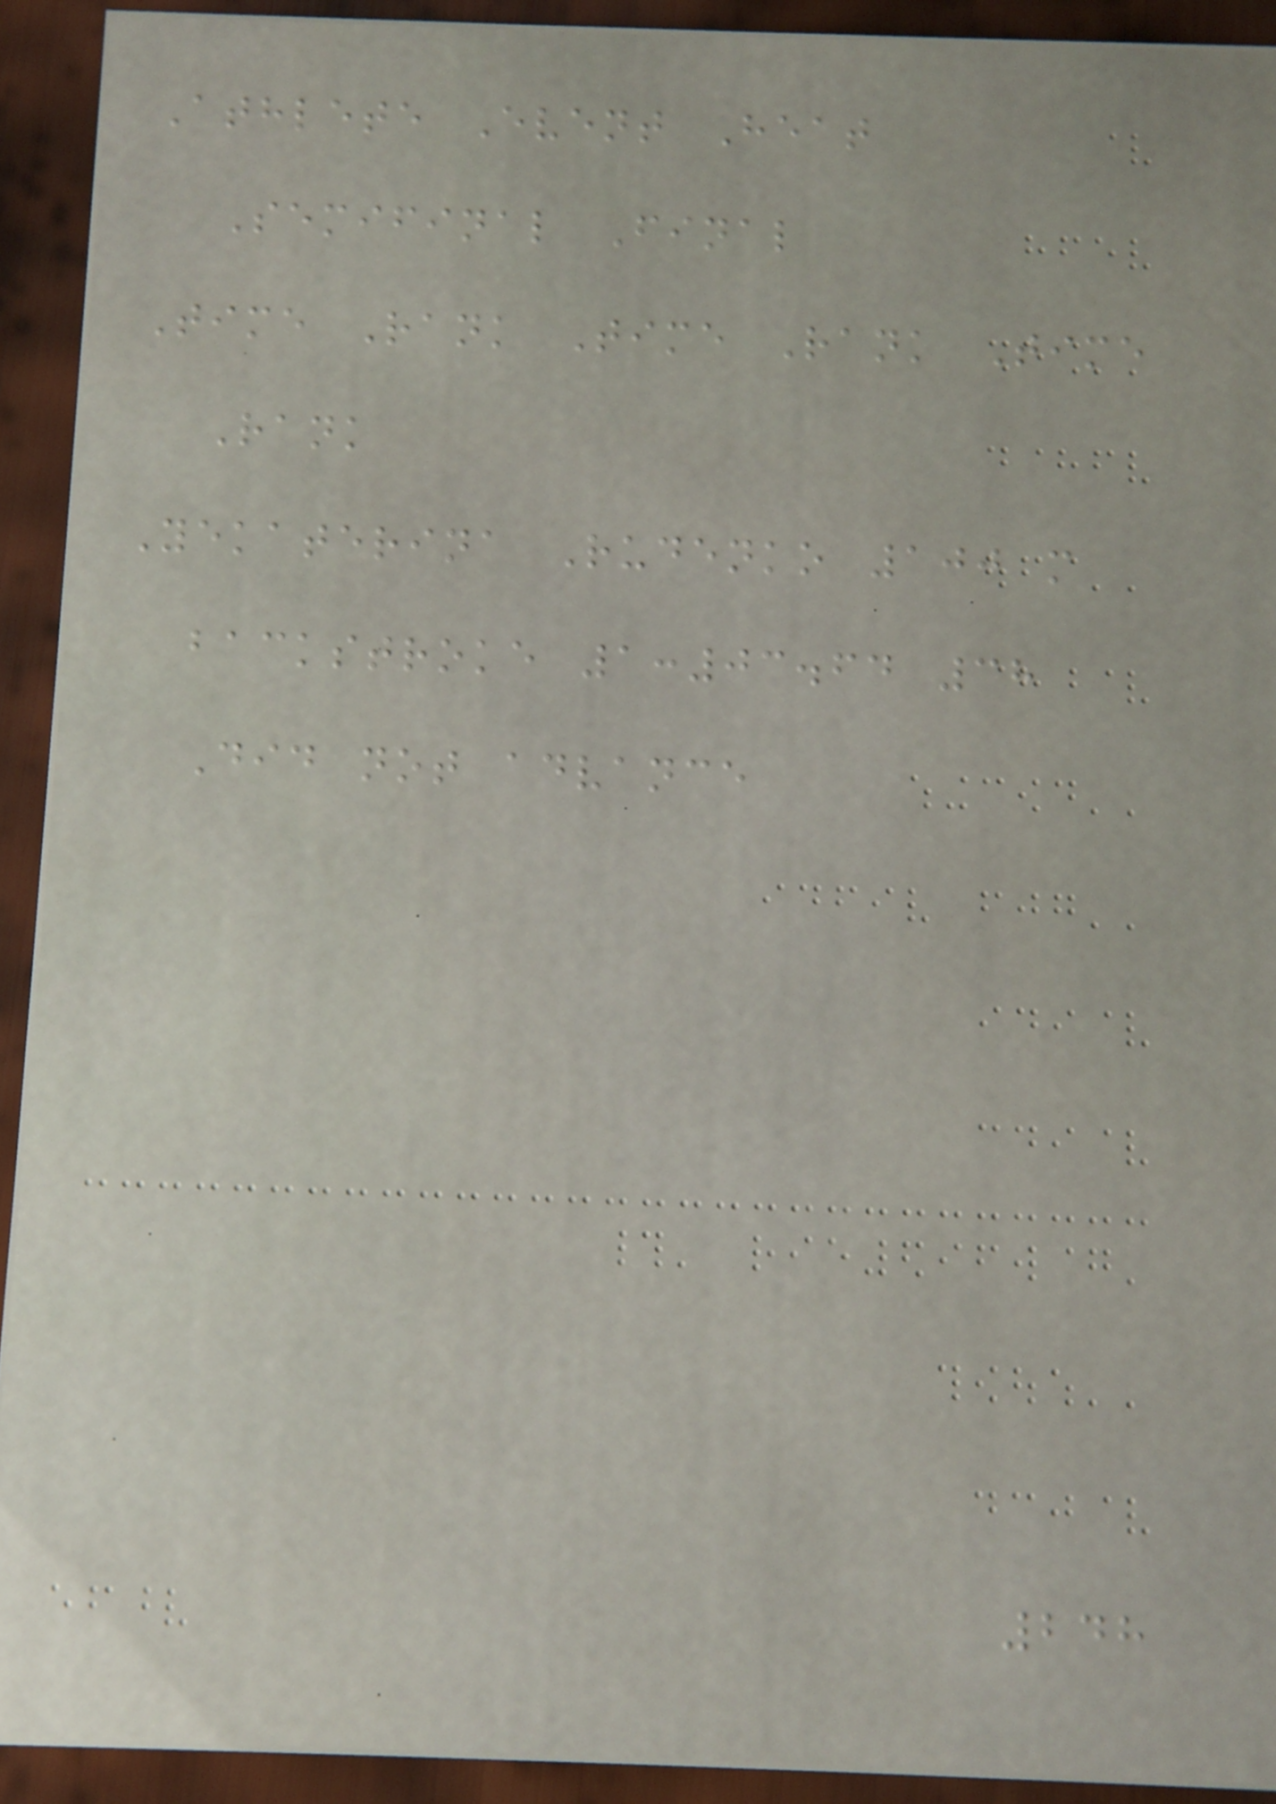Athlete Event Heat
Semifinal Final
Time Rank Time Rank Time
Rank
Yekaterina Rudenko 100 m
backstroke 1:03.64 38
Did not advance
248
